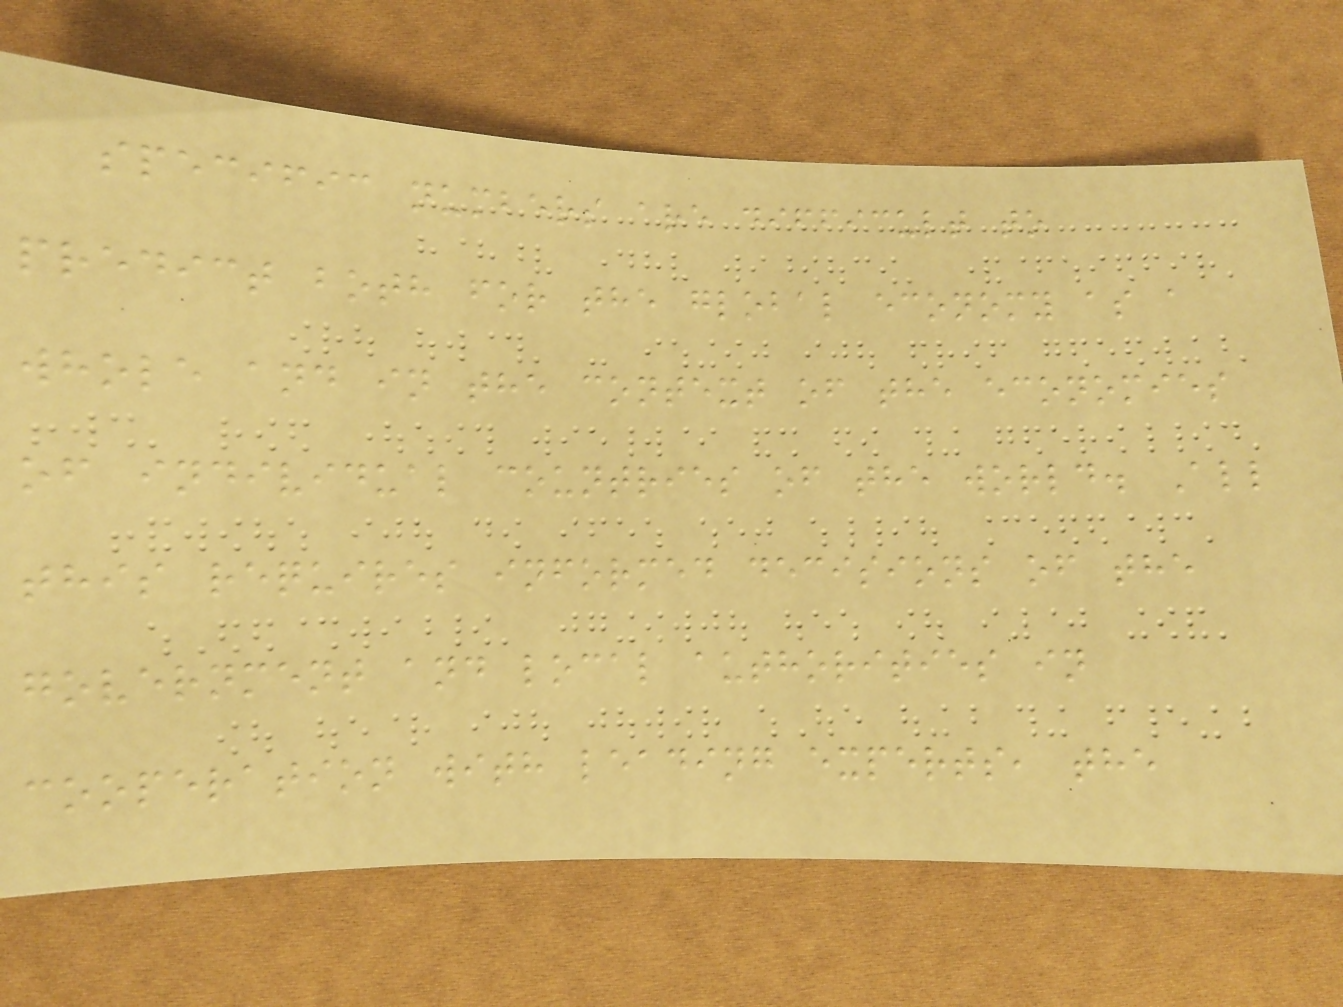specific numbers are difficult to
predict both for the global economy as a
whole and in the context of the economies
of individual countries of the world. All
this requires informed decisions of the
government and local authorities in
cooperation with leading experts, the
